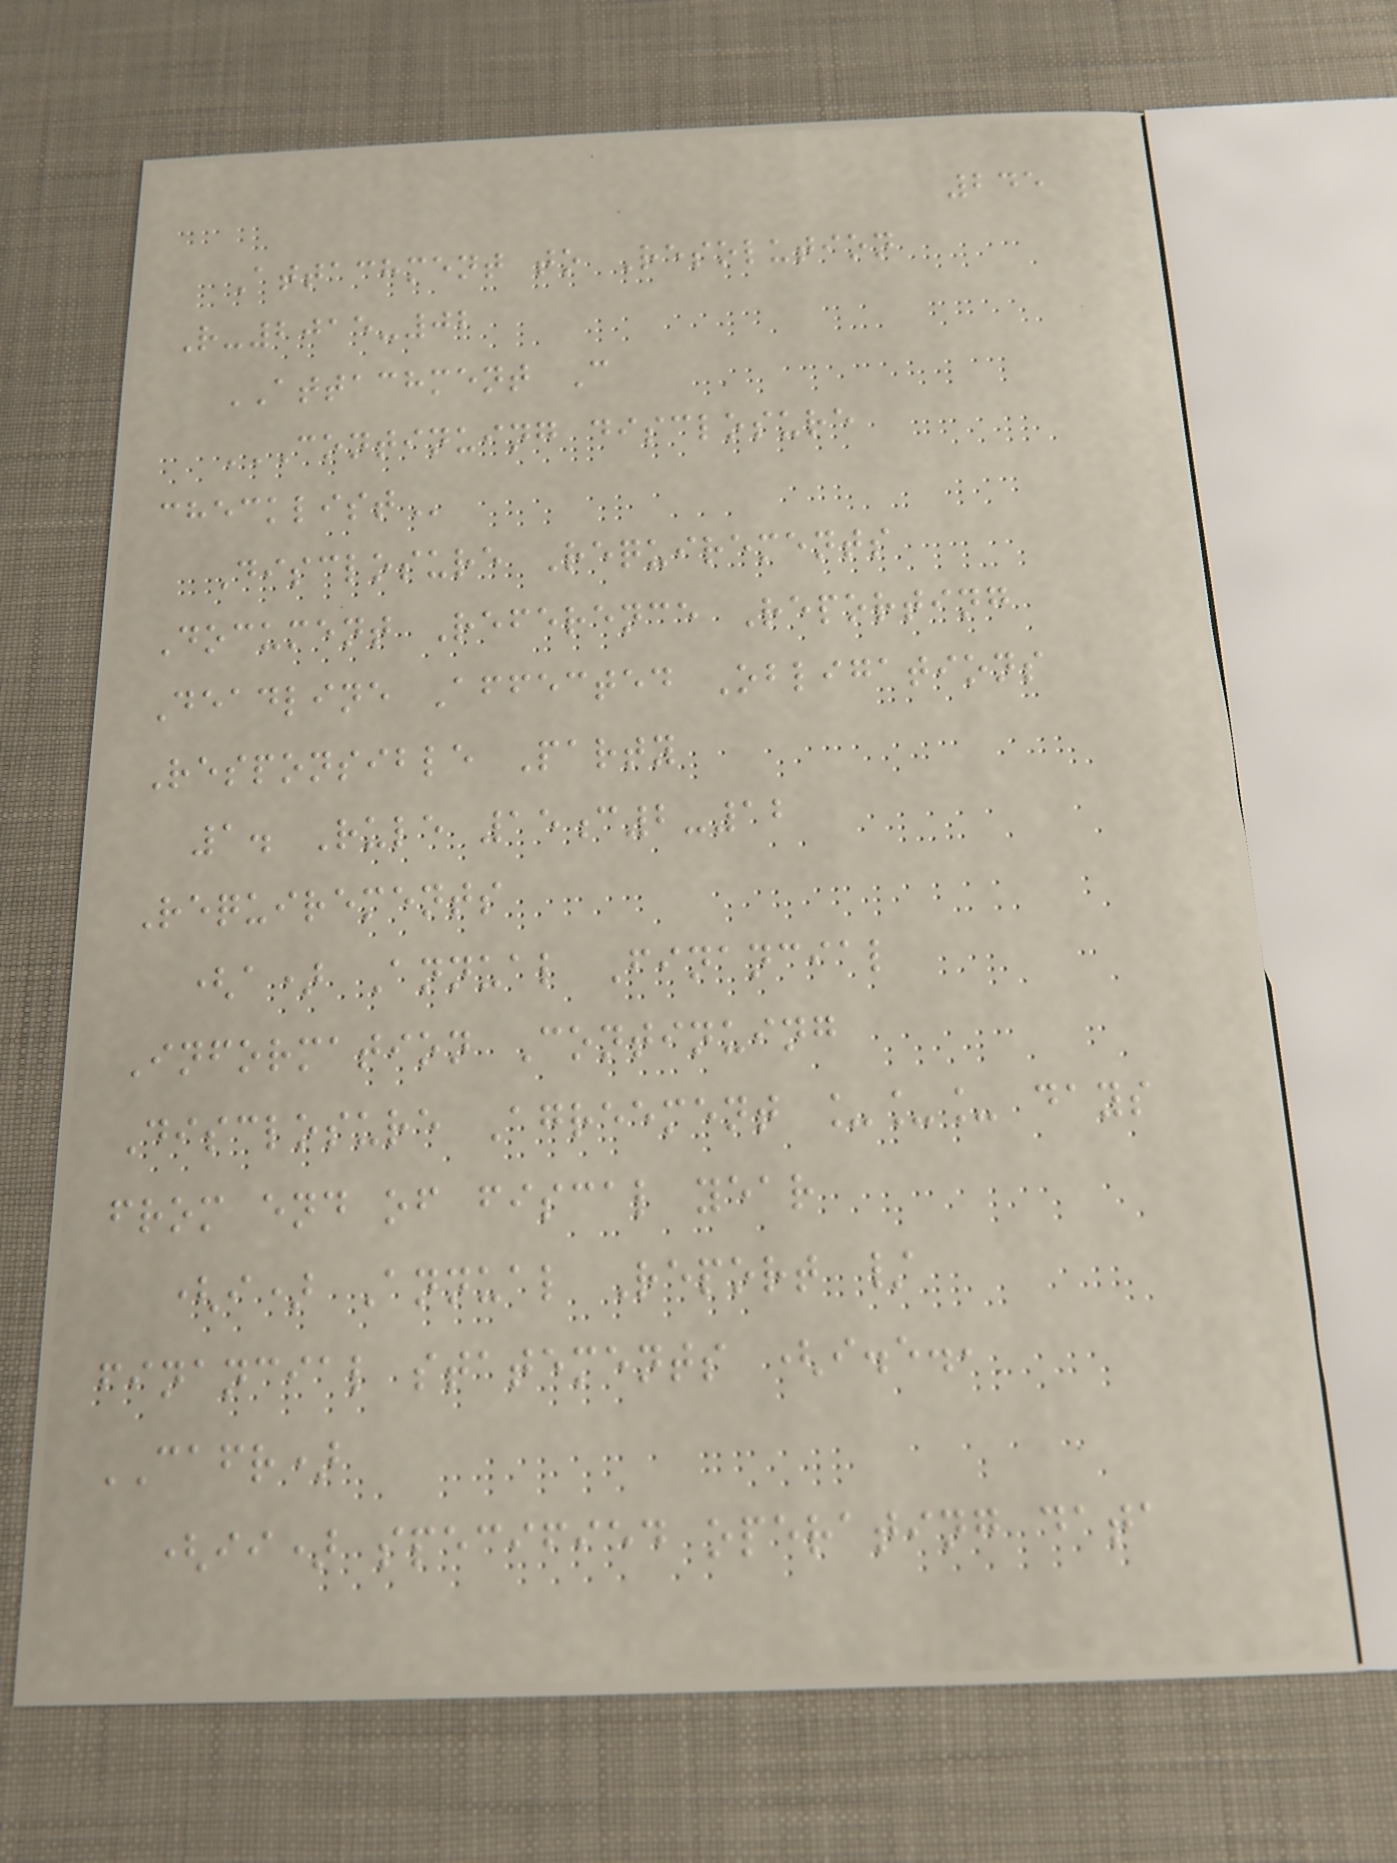245
Attachment to Resolution
R-2015-02
ATTACHMENT C
CONTINUING DISCLOSURE
CHECKLIST
Disclosure Requirements
Document Reference Reporting
Deadline Affected Obligations
Responsible Party
1. Rule 15c2-12
Requirements
(a) Annual Financial
Information Continuing
Disclosure Agreement ___ days
from end of fiscal year
(i) Annual Report /
financial statements (i.e.,
CAFR)
(ii) specified operating data
